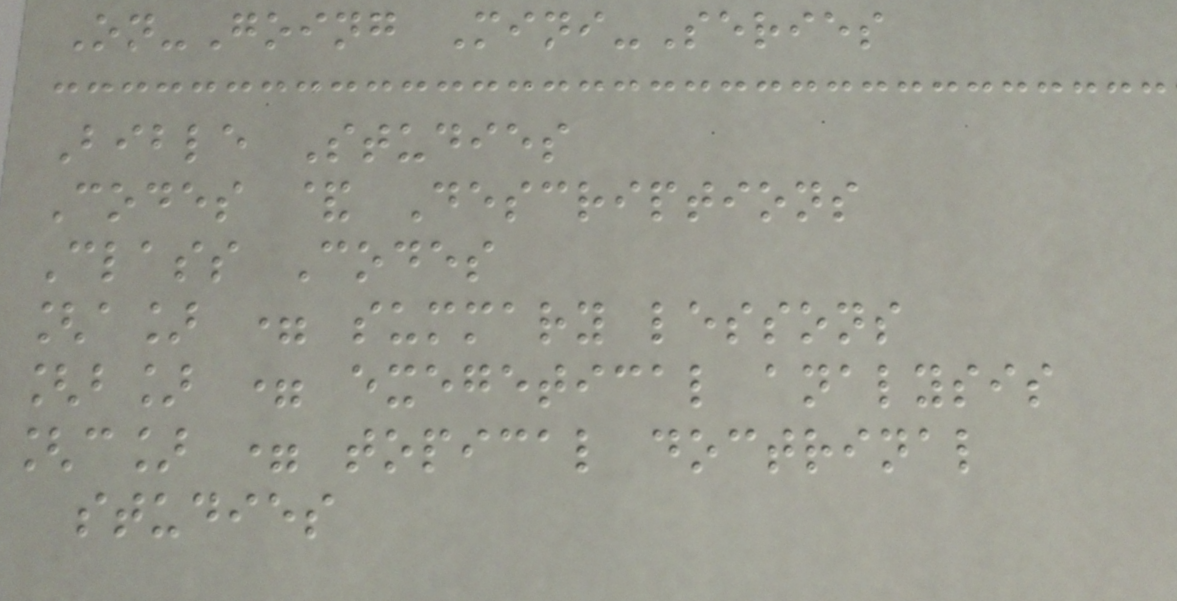On-Going Mini-Series
Bible Studies
Codes & Descriptions
Class Codes
[a] = summary lessons
[b] = exegetical analysis
[c] = topical doctrinal
studies
